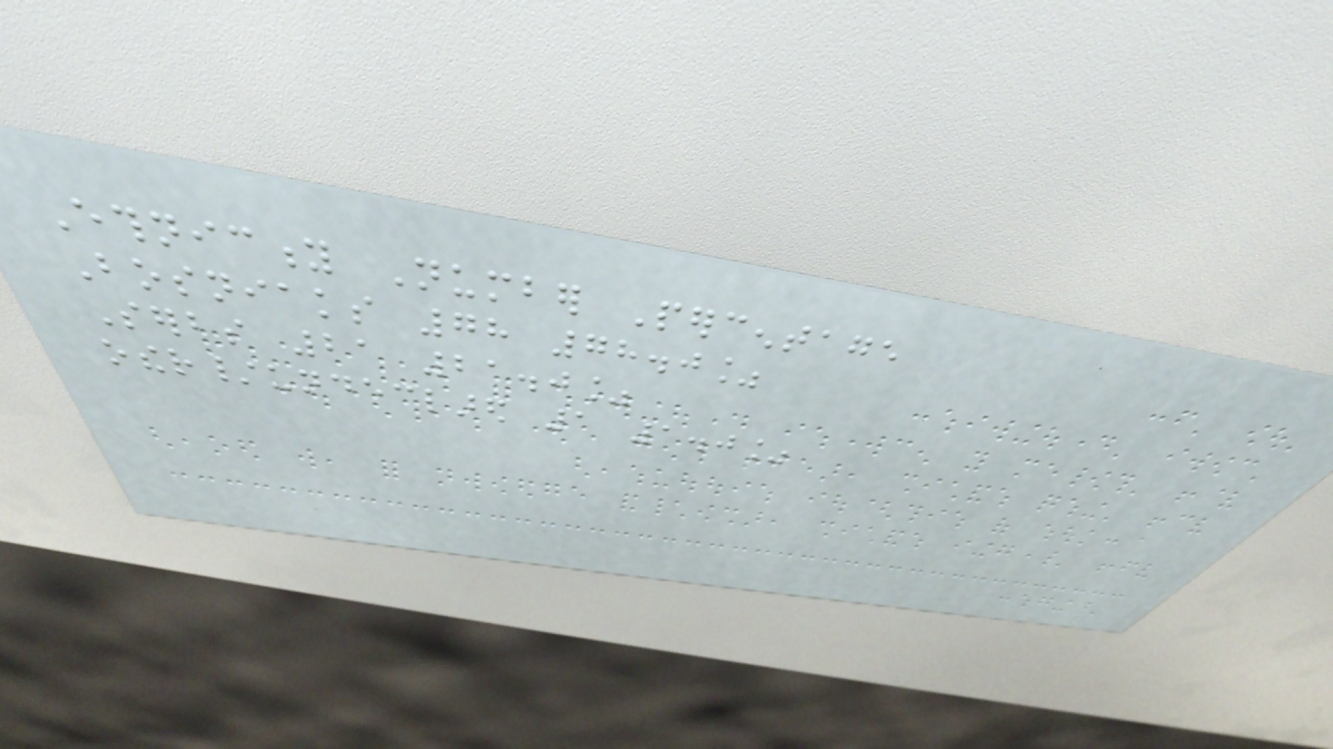Ethnicity Number Percentage
Bosniaks 78 78.0%
Serbs 21 21.0%
other/undeclared 1 1.0%
